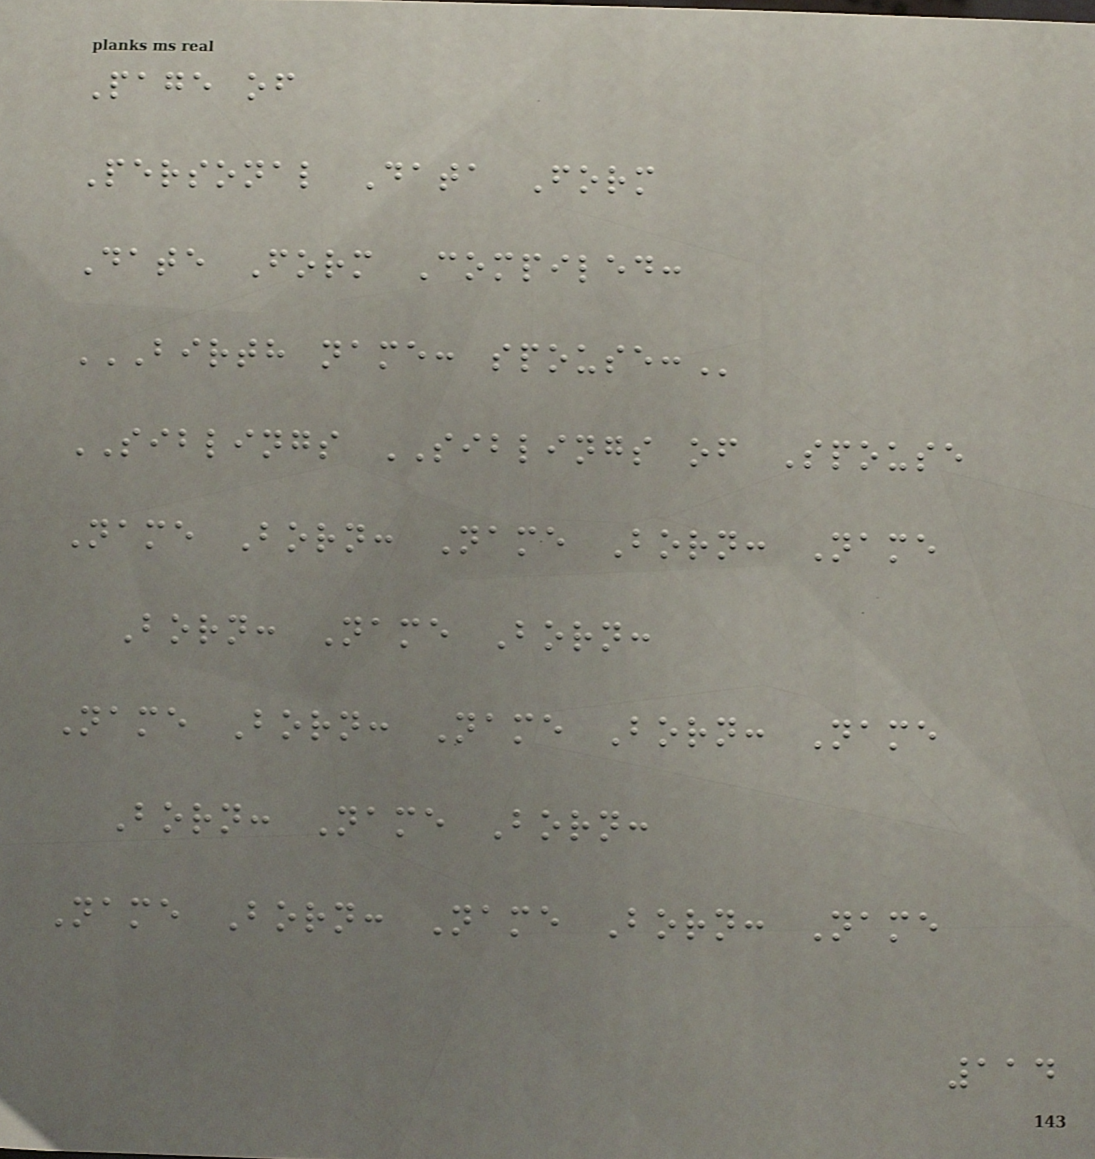Page of
Personal Data Form
Date Form Compiled:
BIRTH NAME: SPOUSE:
SIBLINGS SIBLINGS of Spouse
Name Born: Name Born: Name
Born: Name Born:
Name Born: Name Born: Name
Born: Name Born:
Name Born: Name Born: Name
114
